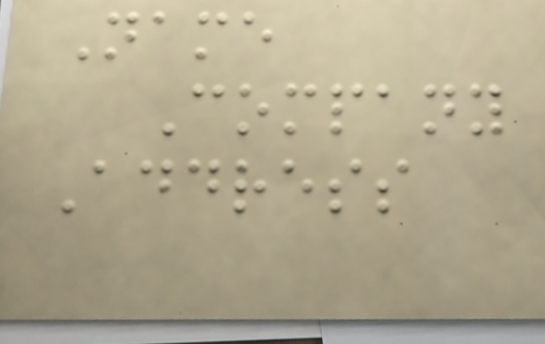Name
Company
Address
